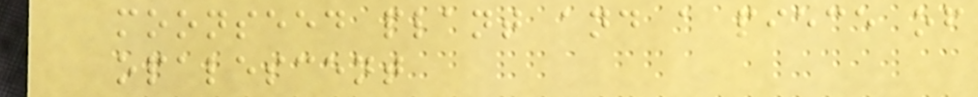moonseed plant and a piece of
opalescent
